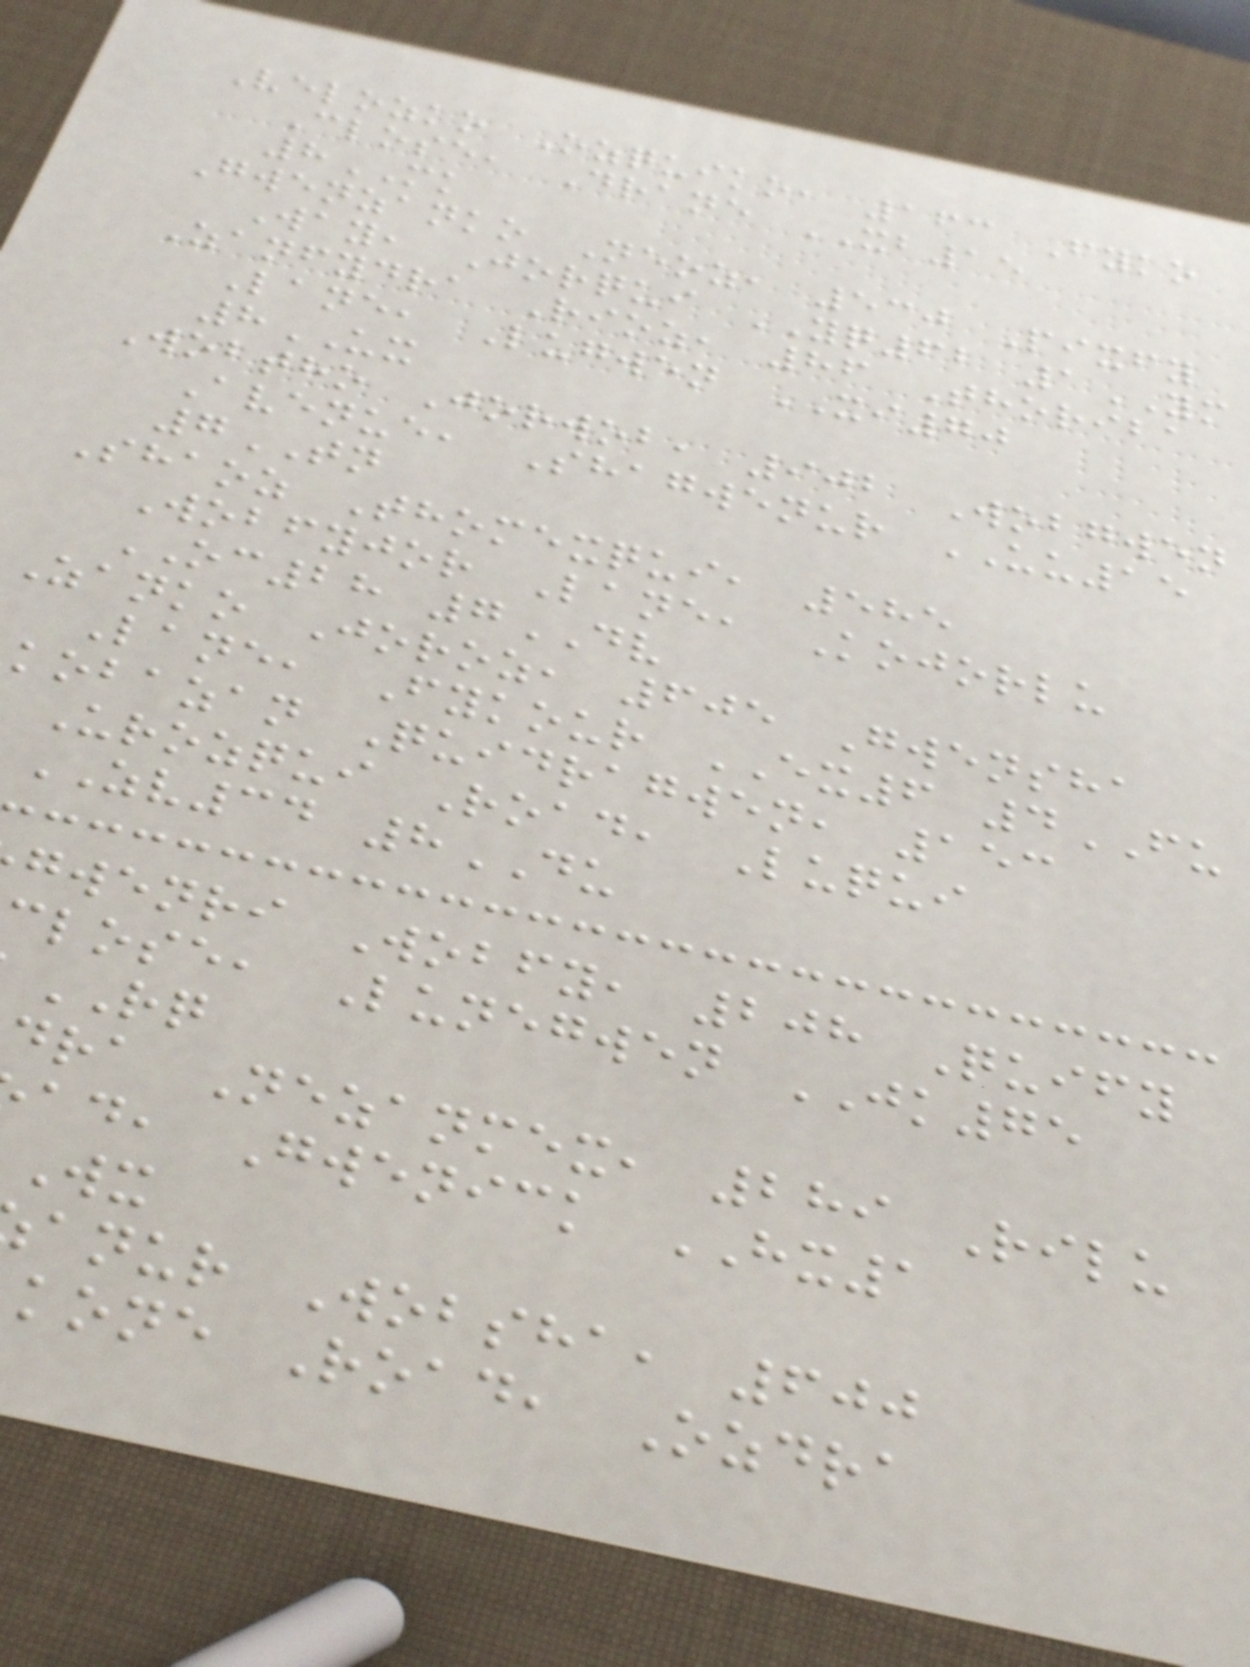Velozko Ozquiko, 163 Fyko
Close, Drane XB15
8MK
Gwenzanko Neoz, 530 Pixfy
Way, Jorqui YQ62 1YM
Zanfydra Rioz, 86 Thoriba
Lane, Lugwen XI70
8UX
Wobtho Jorwob, 902 Wobgwen
Avenue, Shagwenur UU15
7TN
Shaoz Thomexqui, 585
Wobfyjor Lane, Kojorlu
OC28 7DV
Zanko Joroz, 605 Gwensha
Lane, Fykour EX6 4FU
kobazan Quidragwen, 153
Urozqui Road, Luqui
ZV34 8DU
gwenri Wobfy, 208 Quify
lose, Lunegwen JK75
RQ
dra Nezanmex, 289 Rilu
ad, Gwenick HX1
anur Wobsha, 600
kone Road, Ozdra
